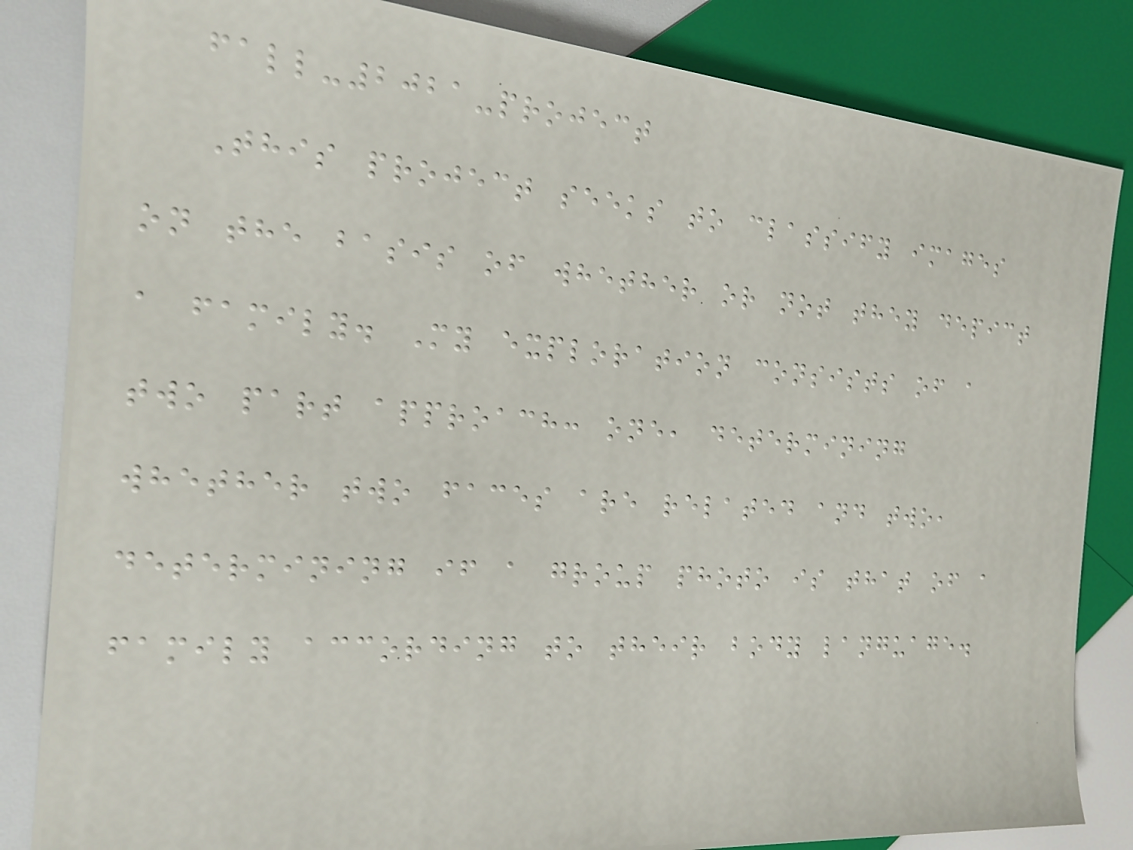fall-2021-project
This project seeks to classify images
on the basis of whether or not they depict
a family. My exploration consists of a
two part approach: one, determining
whether two faces are related and two,
determining if a group photo is that of a
family according to their body language.
